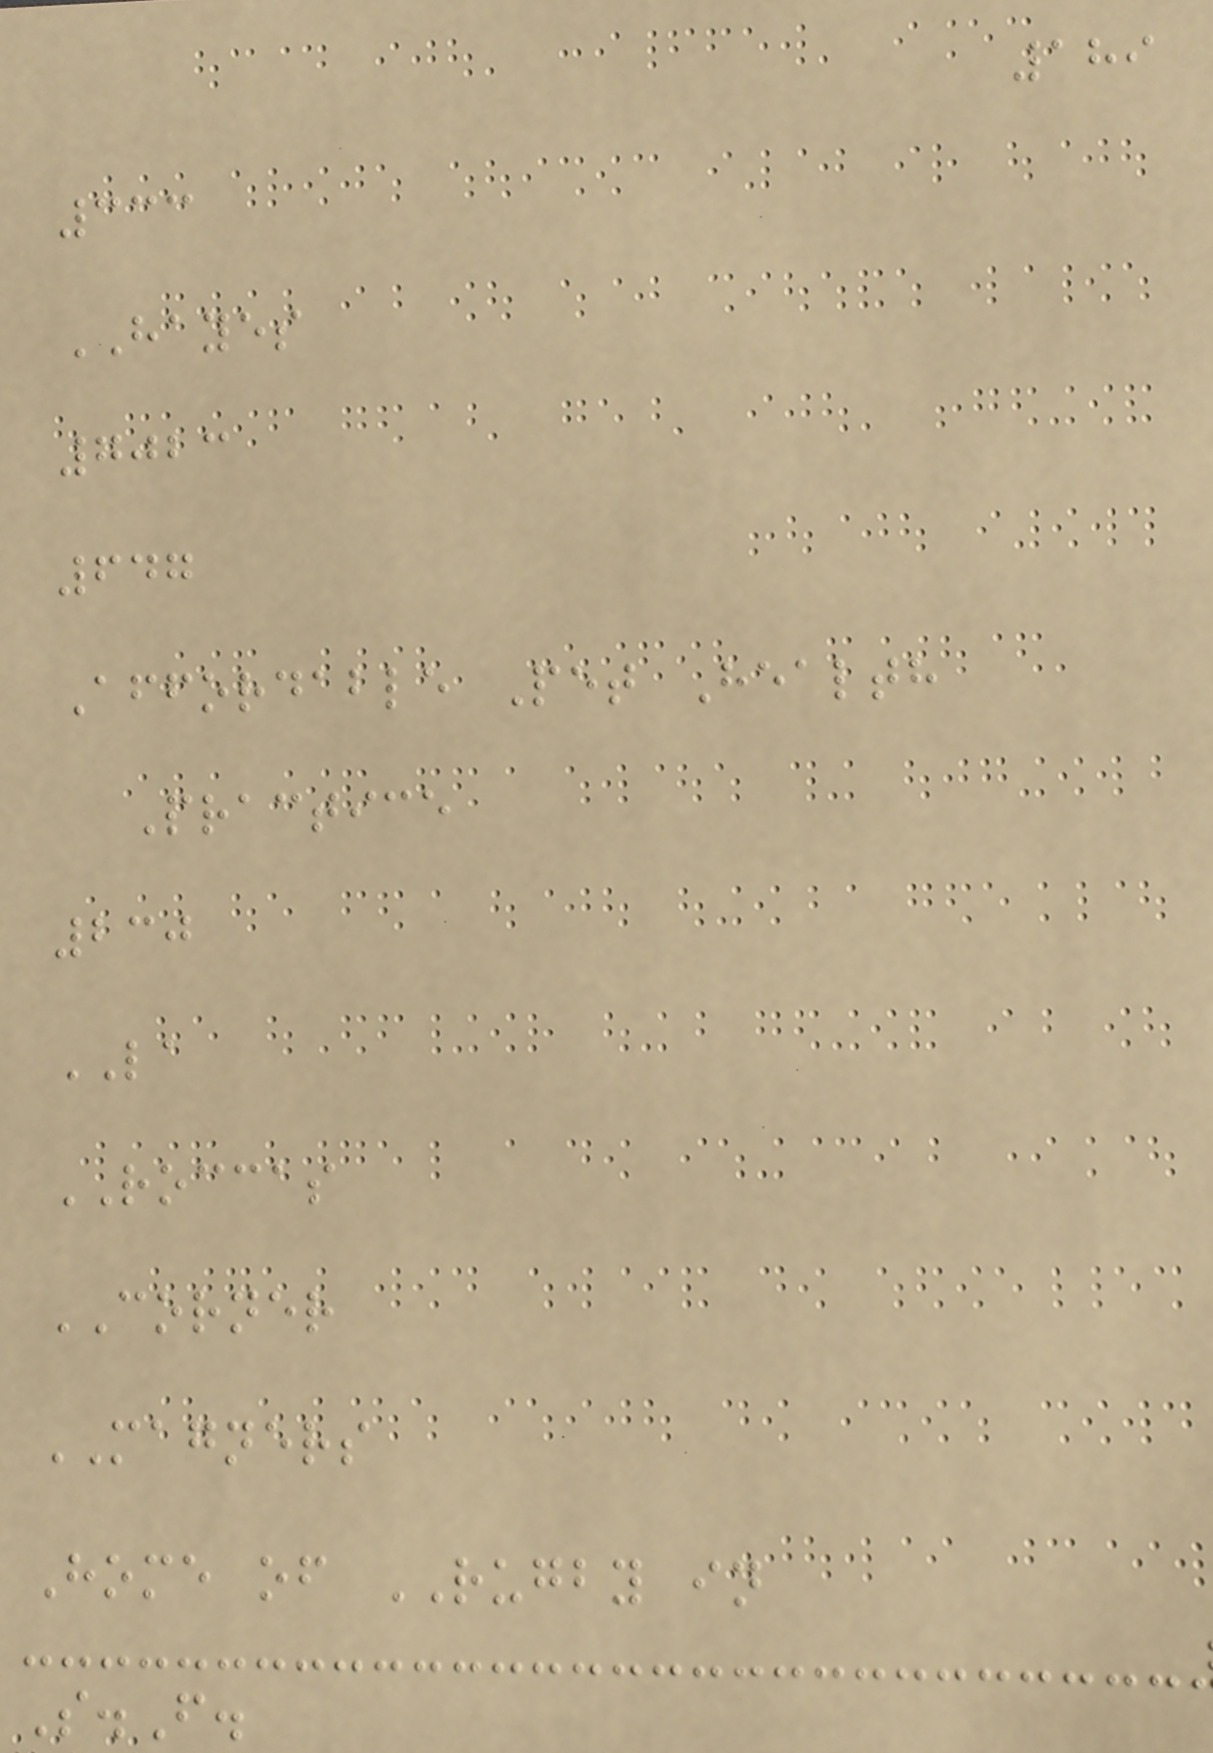189
333
HAYES
7023
647
Affordable Pet Health
Practice
230
LA
ROCCAS
CORNER
MAGNERS
Home of RUGBY in
S.F.
